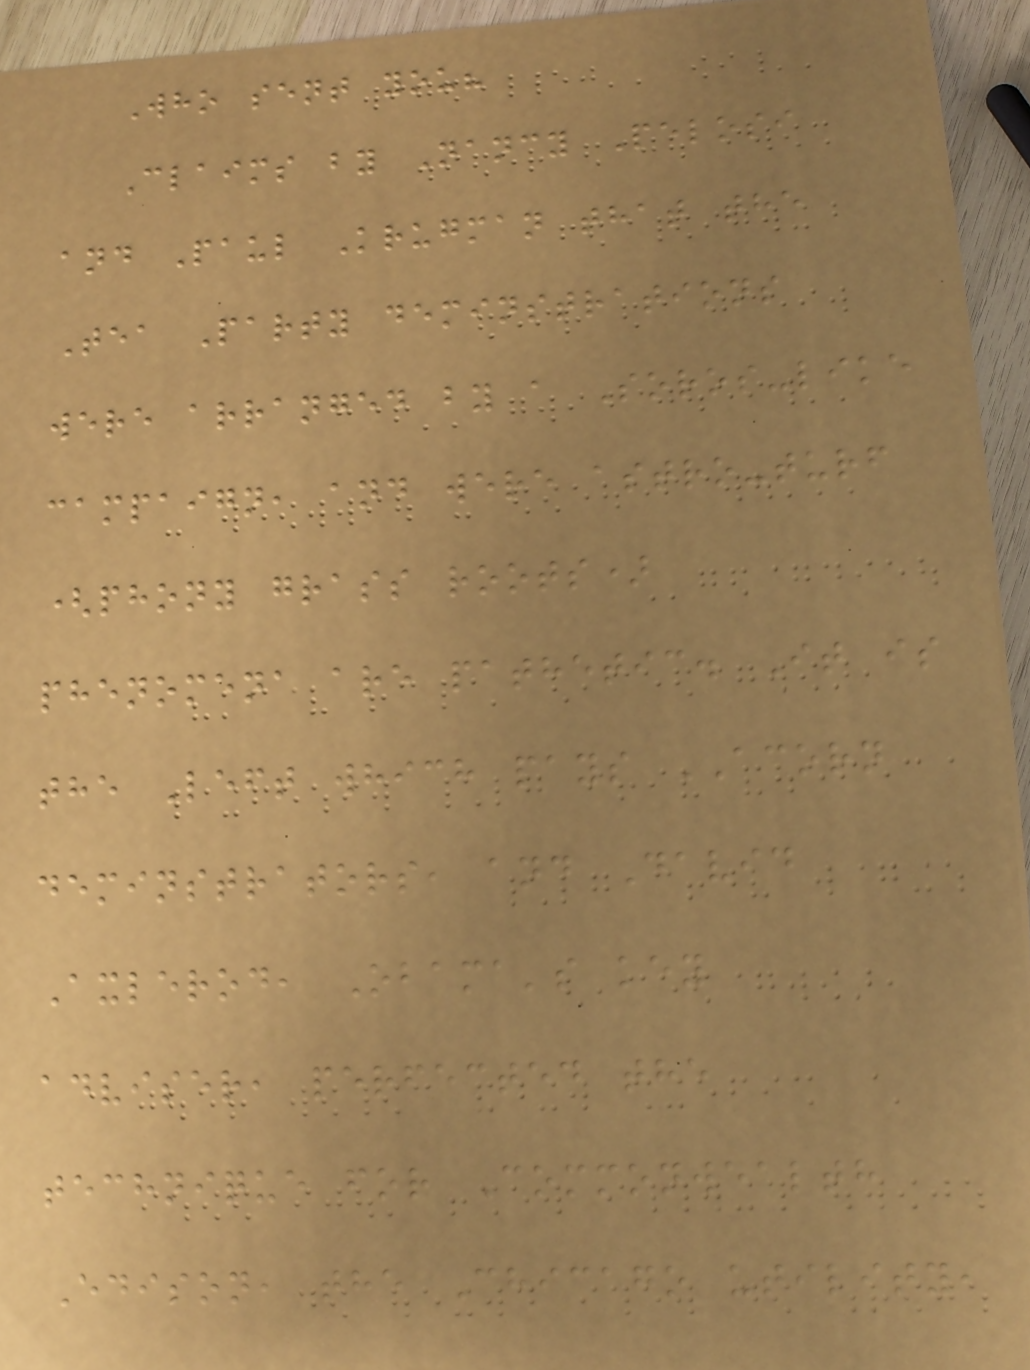Who sent you?
Claims by Nancy Pelosi
and Paul Krugman that the
Tea Party deminstrations
were arranged by a Soros-like
campaign, and were astro-turf
(phony grass roots)
phenomena are pathetic. It is
the Left which pays ACORN
deminstrators, and David
Axlerod, Obama's key
adviser, perfected the
technique for Commonwealth
Edison, the Chicago utility,
